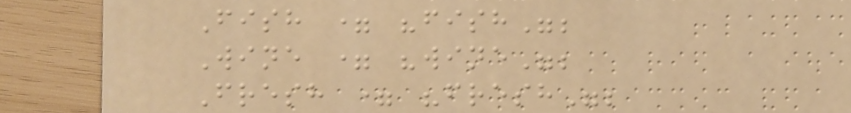Fish = "fish";
Wine = "wine";
Fresh = "fresh";
